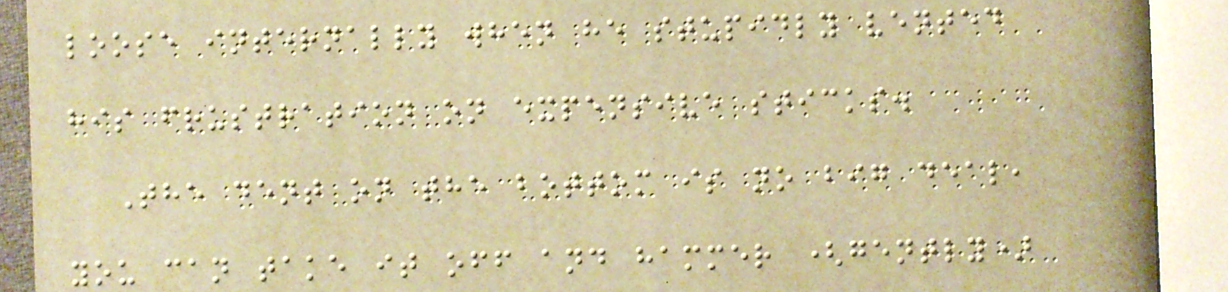loose internally when he stupidly vented
his frustration on expensive sticks.
The dent on the bottom is no big deal,
you can take it off and hammer (gently)
